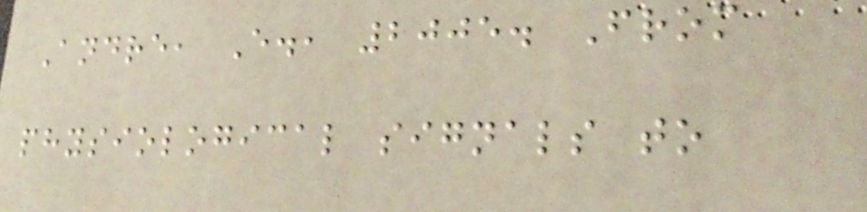Andre, E., 2005. From
physiological signals to
